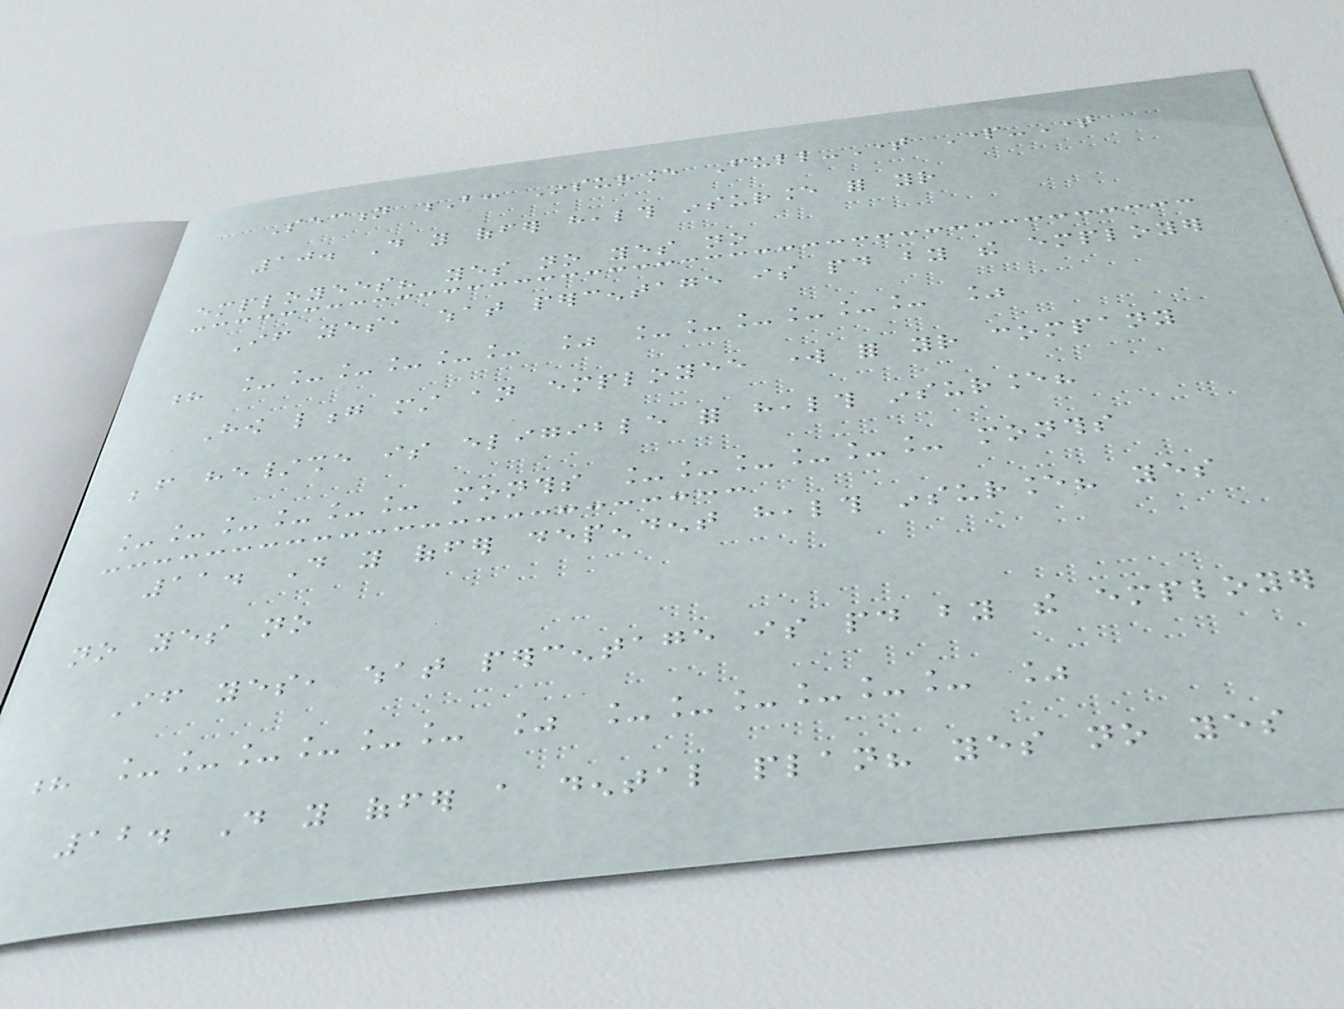Section B: Insurance Full-Time Part-Time
10. Do you offer health insurance for your
employees? yes no yes no
If yes, what percentage is paid by the employer
? ______ % ______ %
How long must an employee work for your company
before he/she is eligible for health insurance?
______ months ______ months
11. Do you offer dependent health insurance? yes
no yes no
If yes, what percentage is paid by the employer
? ______ % ______ %
12. Do you offer a dental plan? yes no yes
